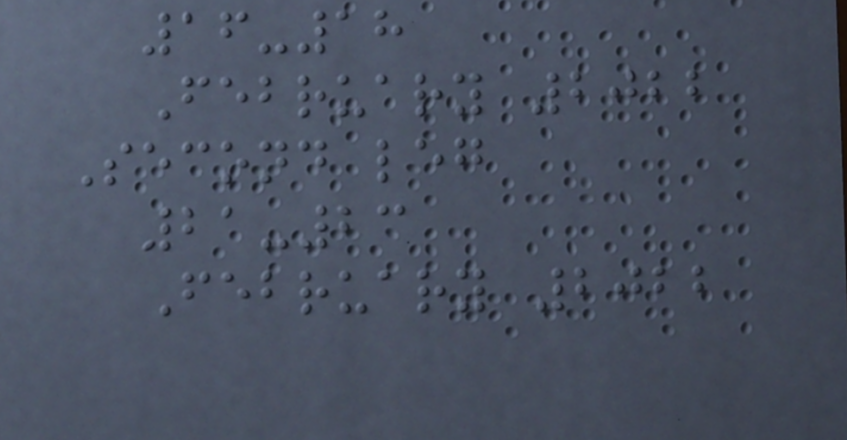16-18
February 2022
Second leg
21-23
February 2022
